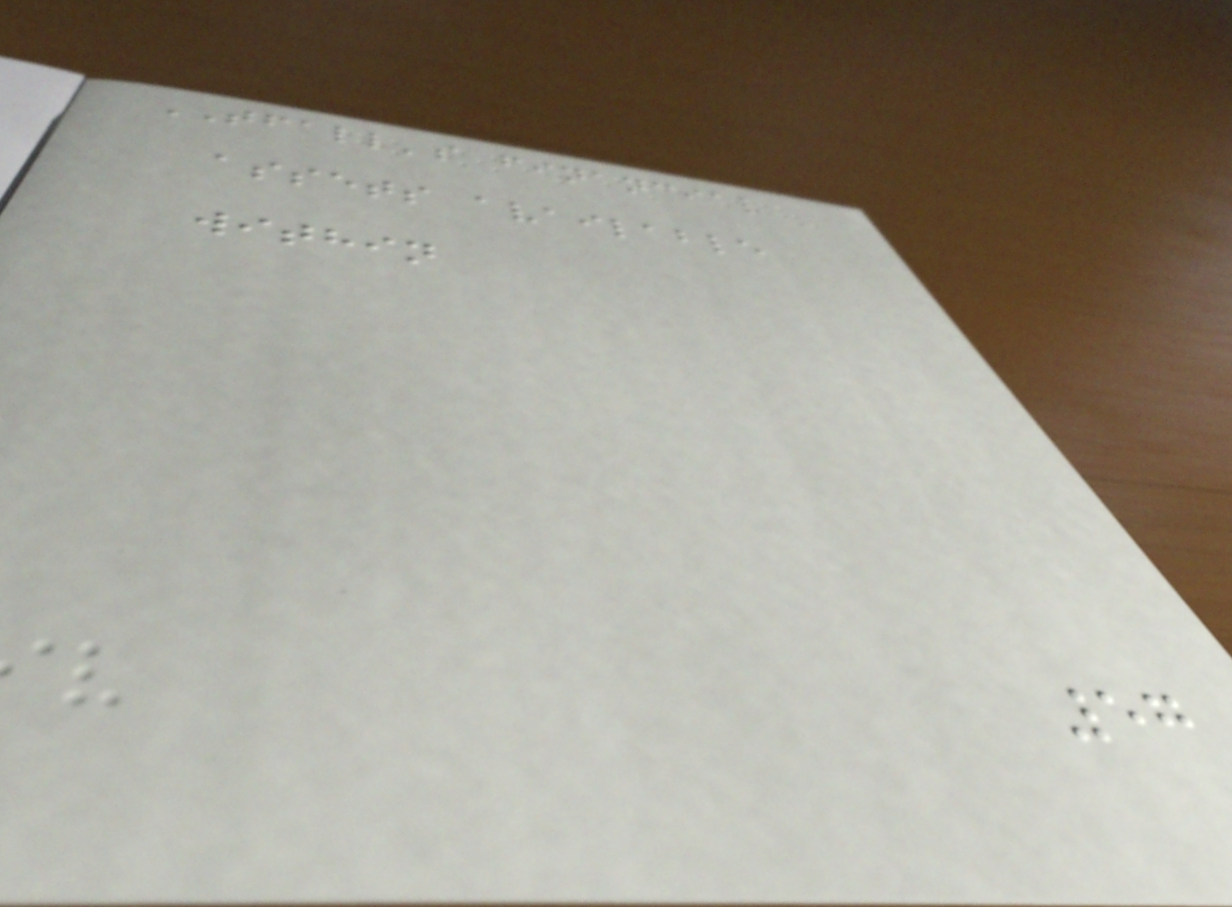TFALL's financial
assets available
within
57
